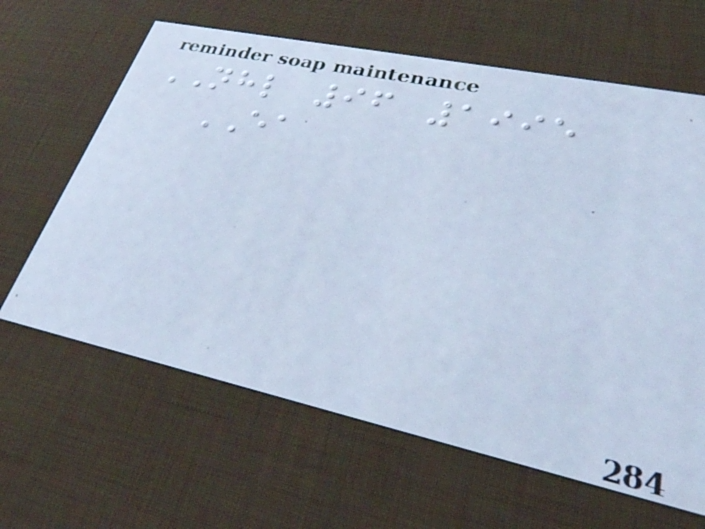NHL 96 1995
EA
